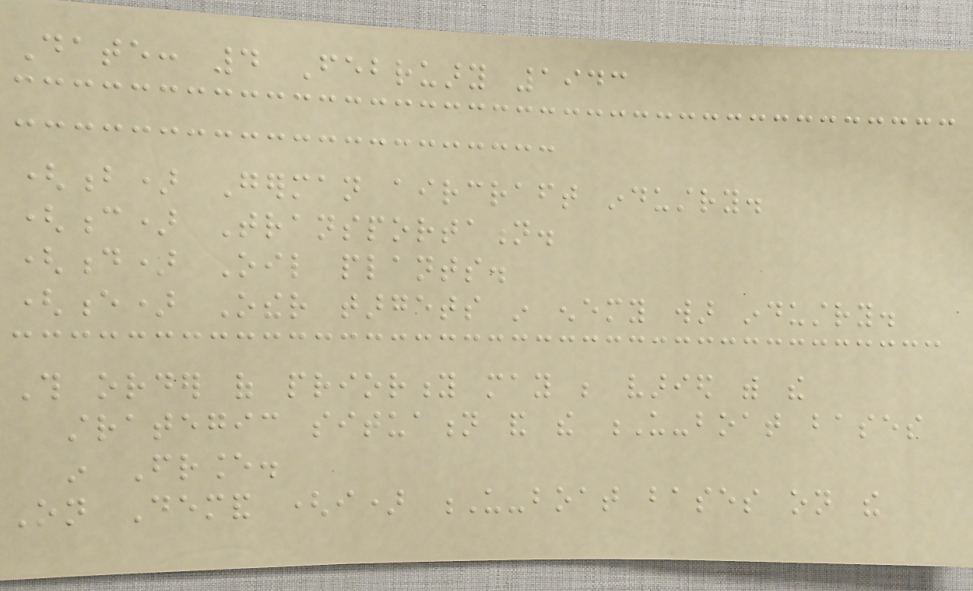Date: 4 February 1943
(b) German aircraft industry.
(c) Transportation.
(d) Oil plants.
(e) Other targets in enemy war industry.
This order of priority may be varied with the
strategic situation and the U-boat bases
in France.
On Demand (i) U-boat bases on the
